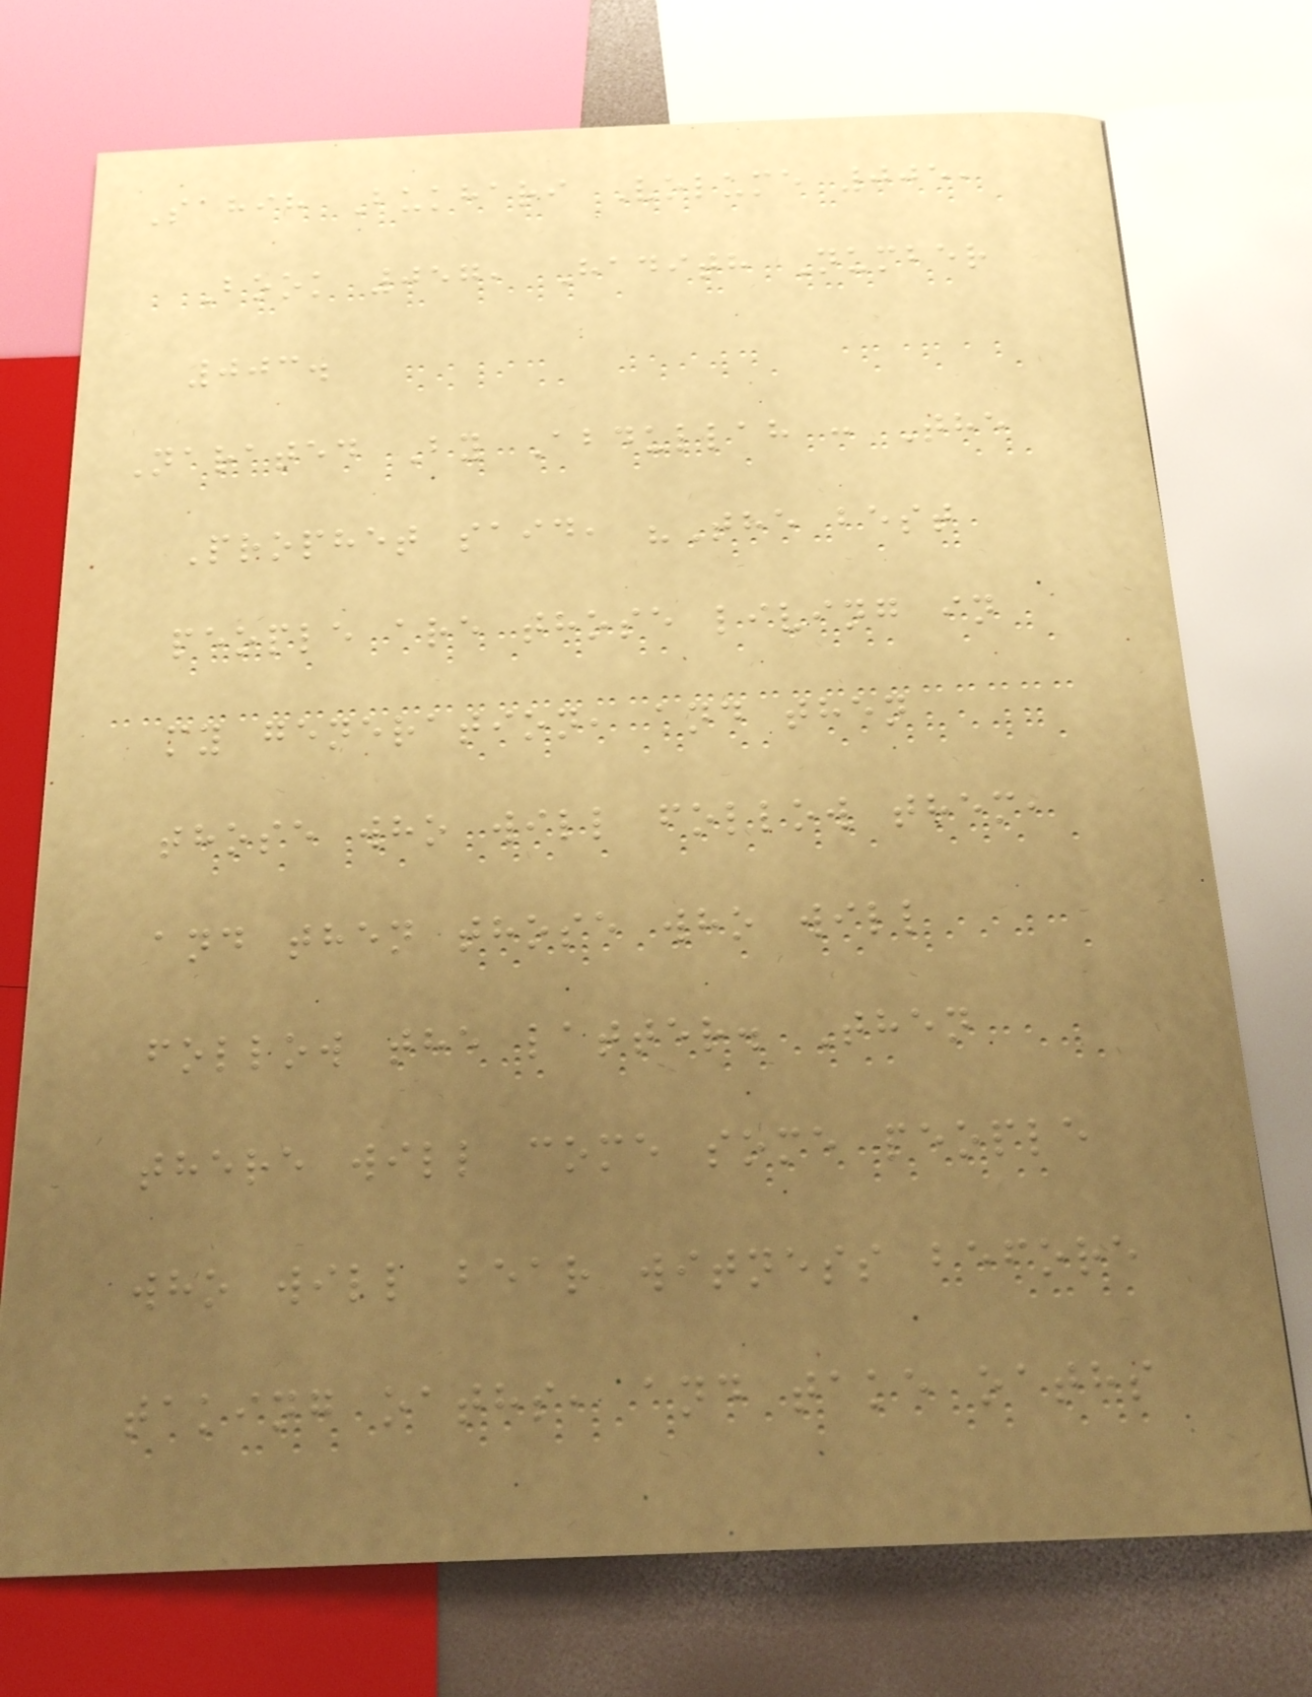Sahih Bukhari Volume 005,
Book 057, Hadith Number
003.
Narated By Abdullah : The
Prophet said, "The best
people are those living in
my generation, and then
those who will follow them,
and then those who will
follow the latter. Then
there will come some people
who will bear witness before
taking oaths, and take oaths
